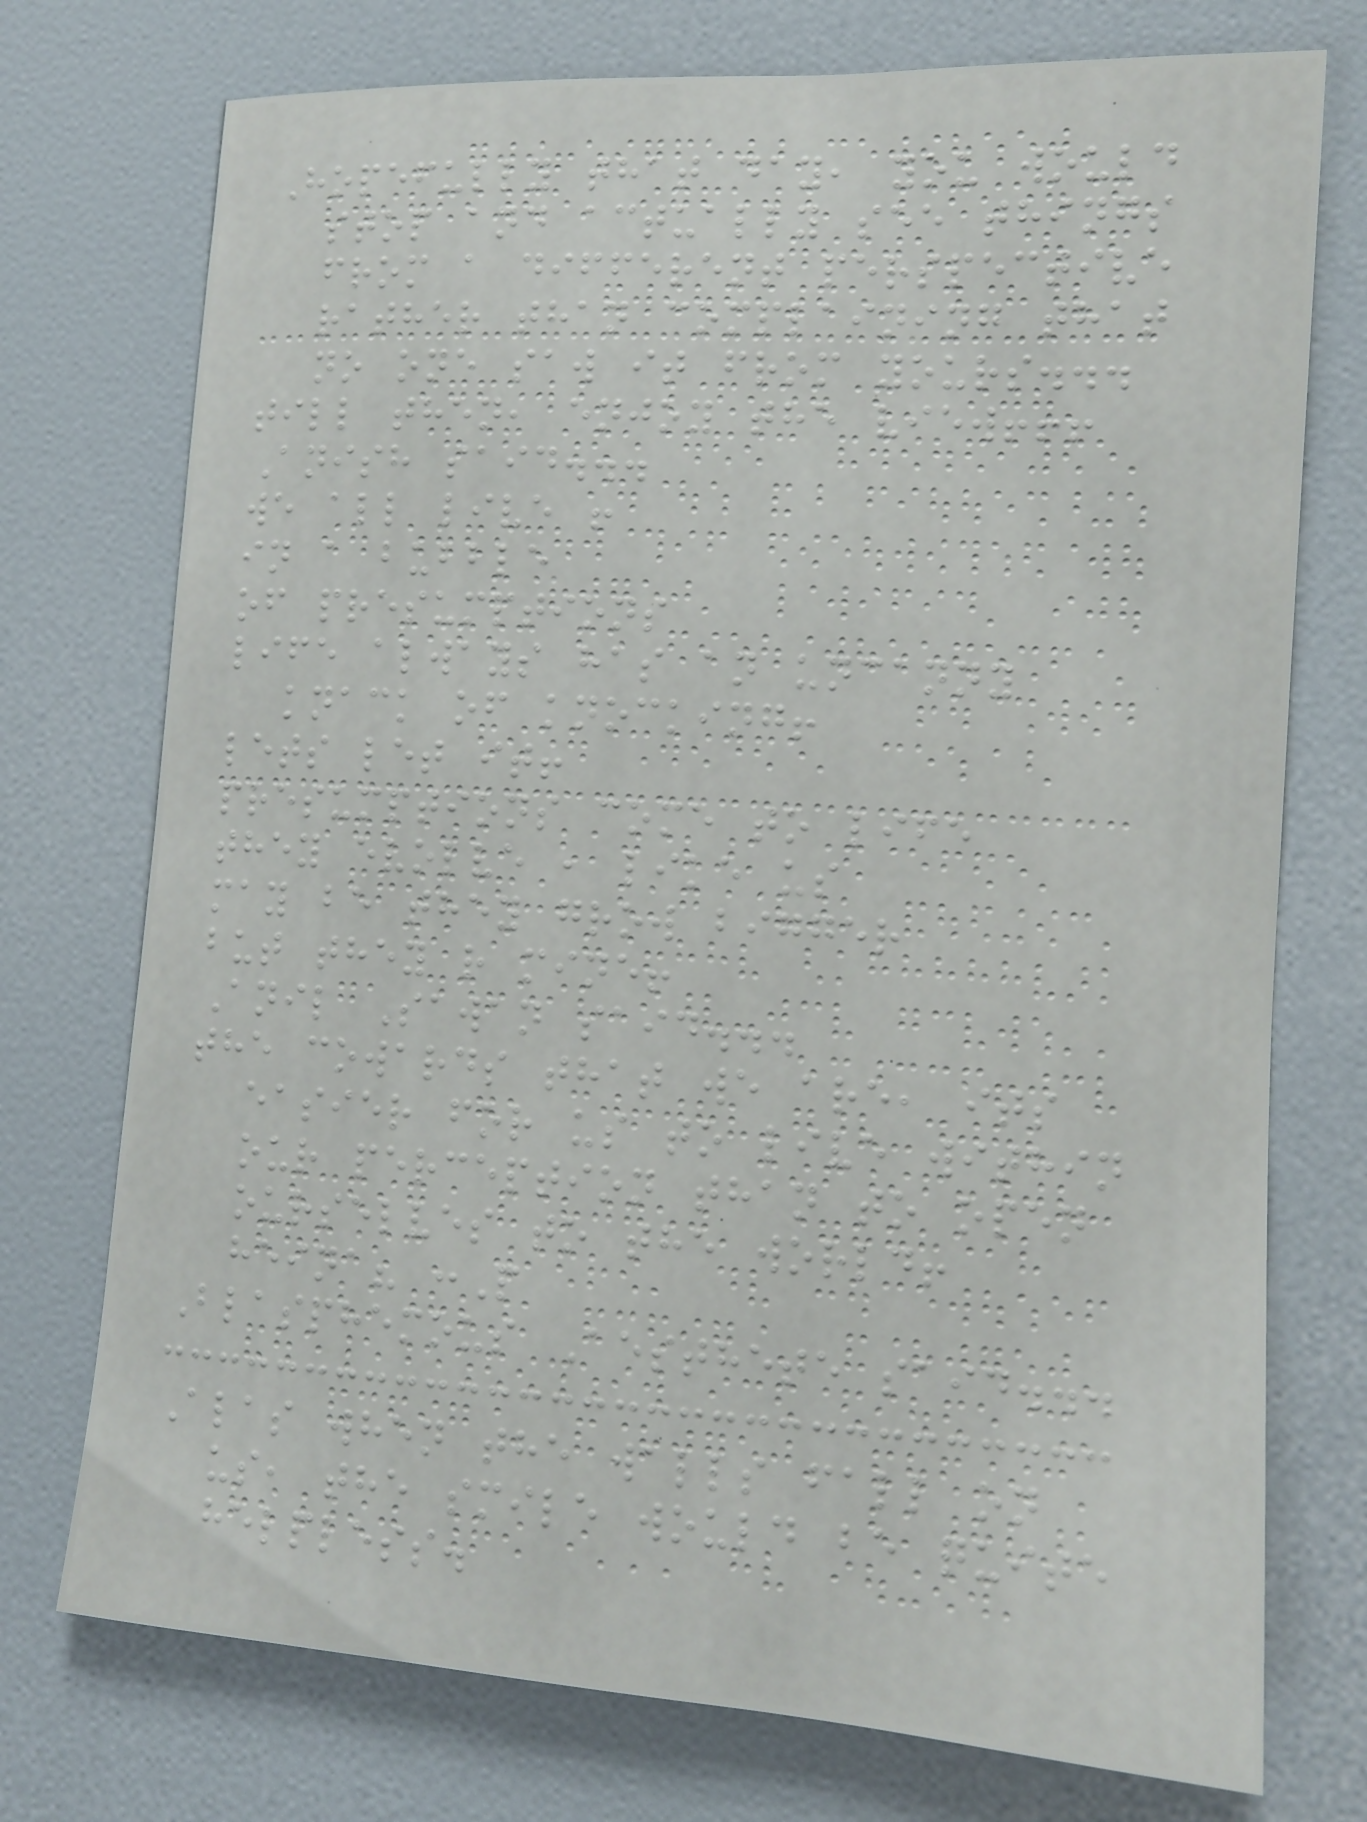Hopefully that day, you would
stop and actually see things
from a different perspective
rather than complaining that
no one saw it from yours...
till then, enjoy the view!!!
Anish said...
we all live !
in a bubble
of presumptions
life always has an uncanny
knack of knocking!
lets let it!
presumptions come to life
they evolve , like us
may be they grow bigger
but they r mine!
Anil Sawan said...
the cowards that we are, its
easier for us to live within
our perception than to open
ourselves to the world!
heina? :P
Blasphemous Aesthete said...
Alas when the walls fall on
us, the smile would be quite
helpless.
